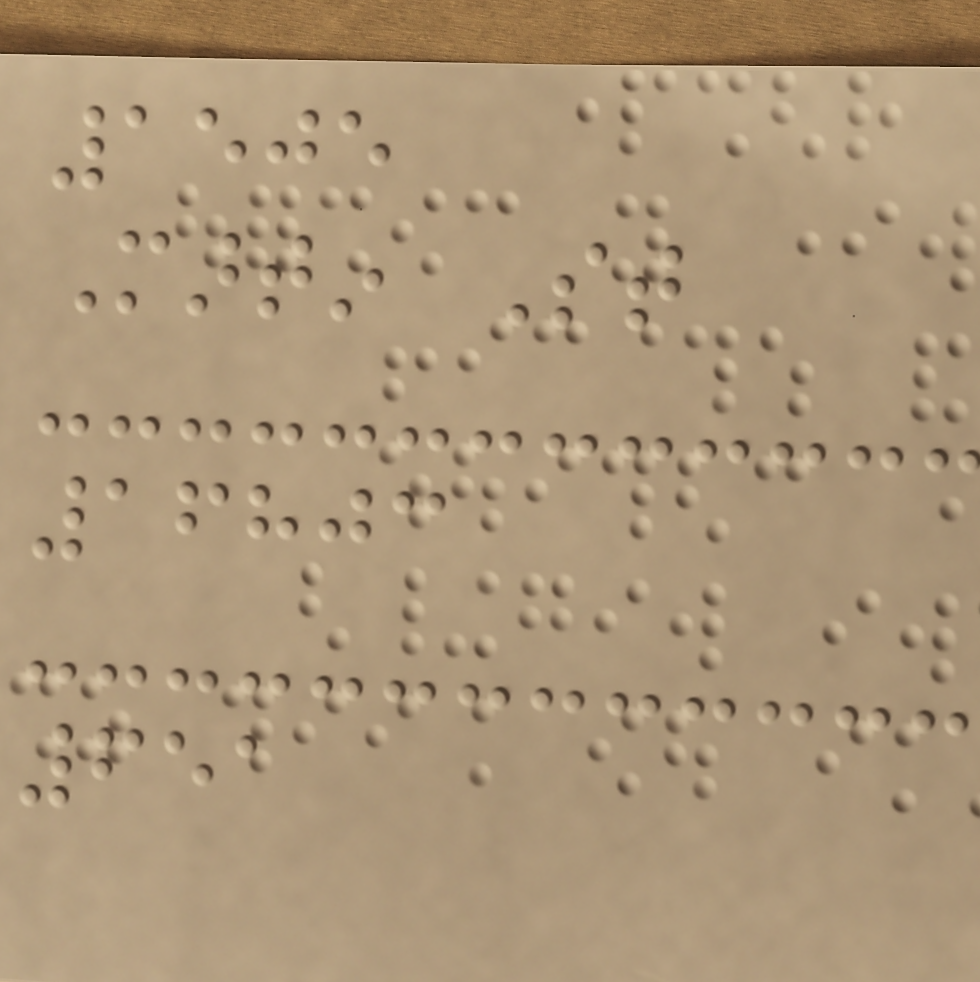1505
Martin St
16803
651
